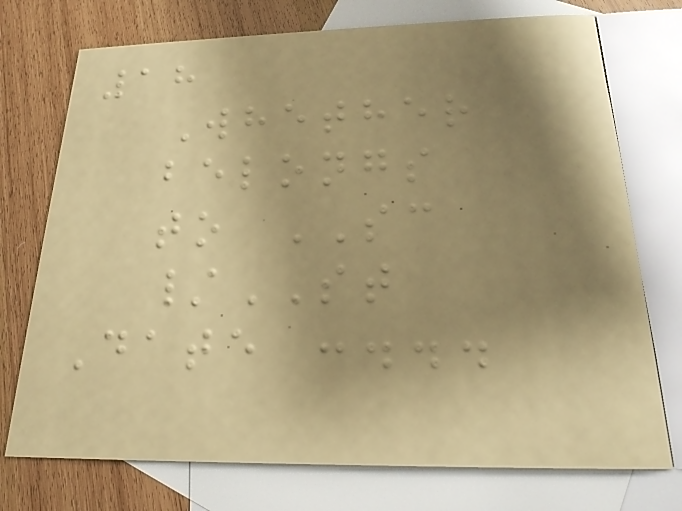18
Whether
belongs
to SC
/ST
Date :...
